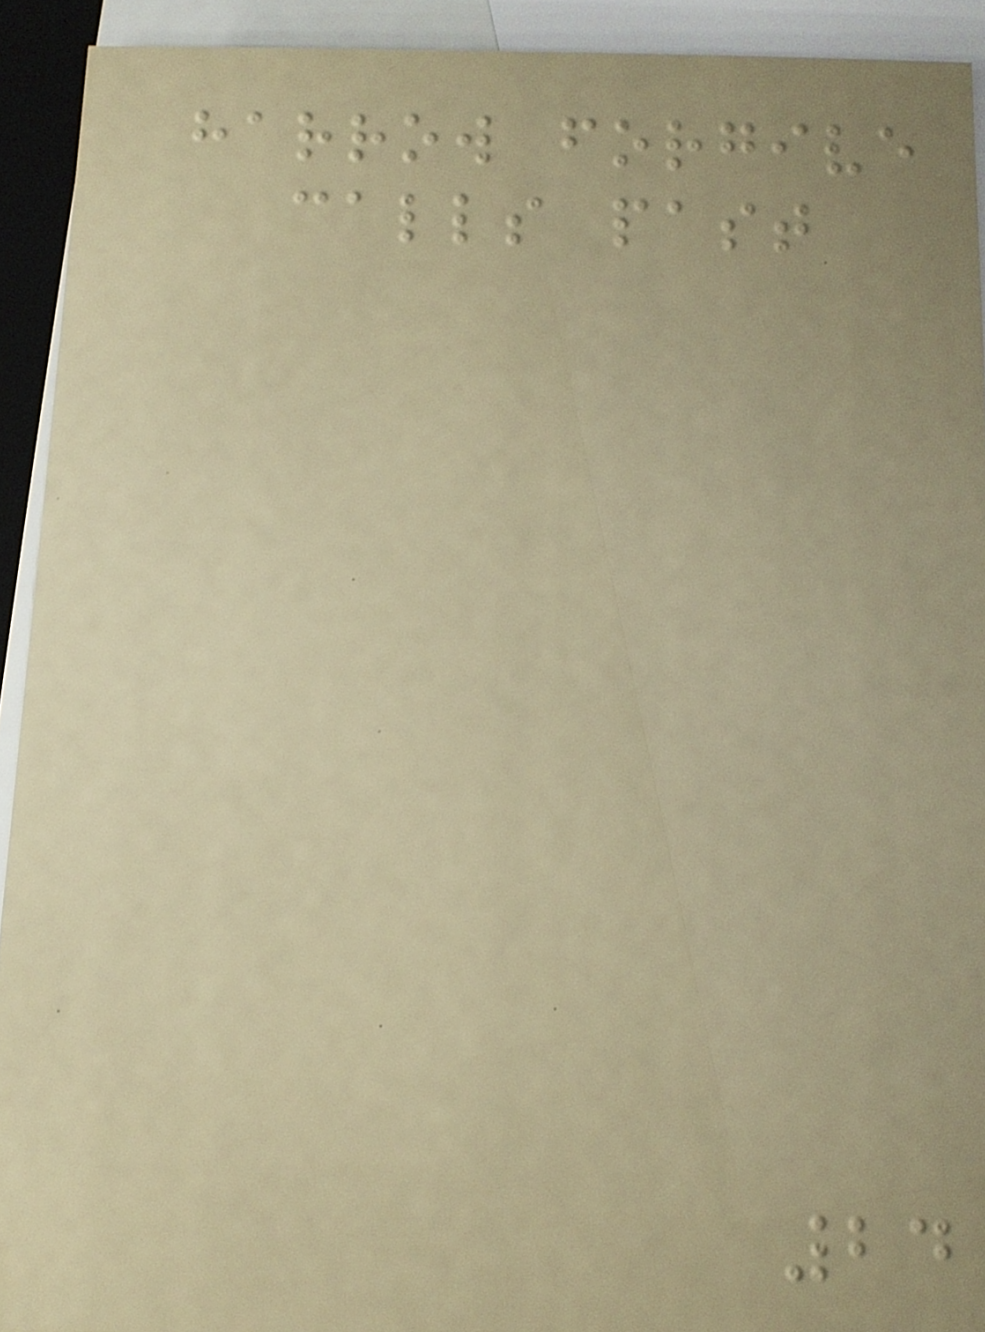harrow forgive
calls past
24
